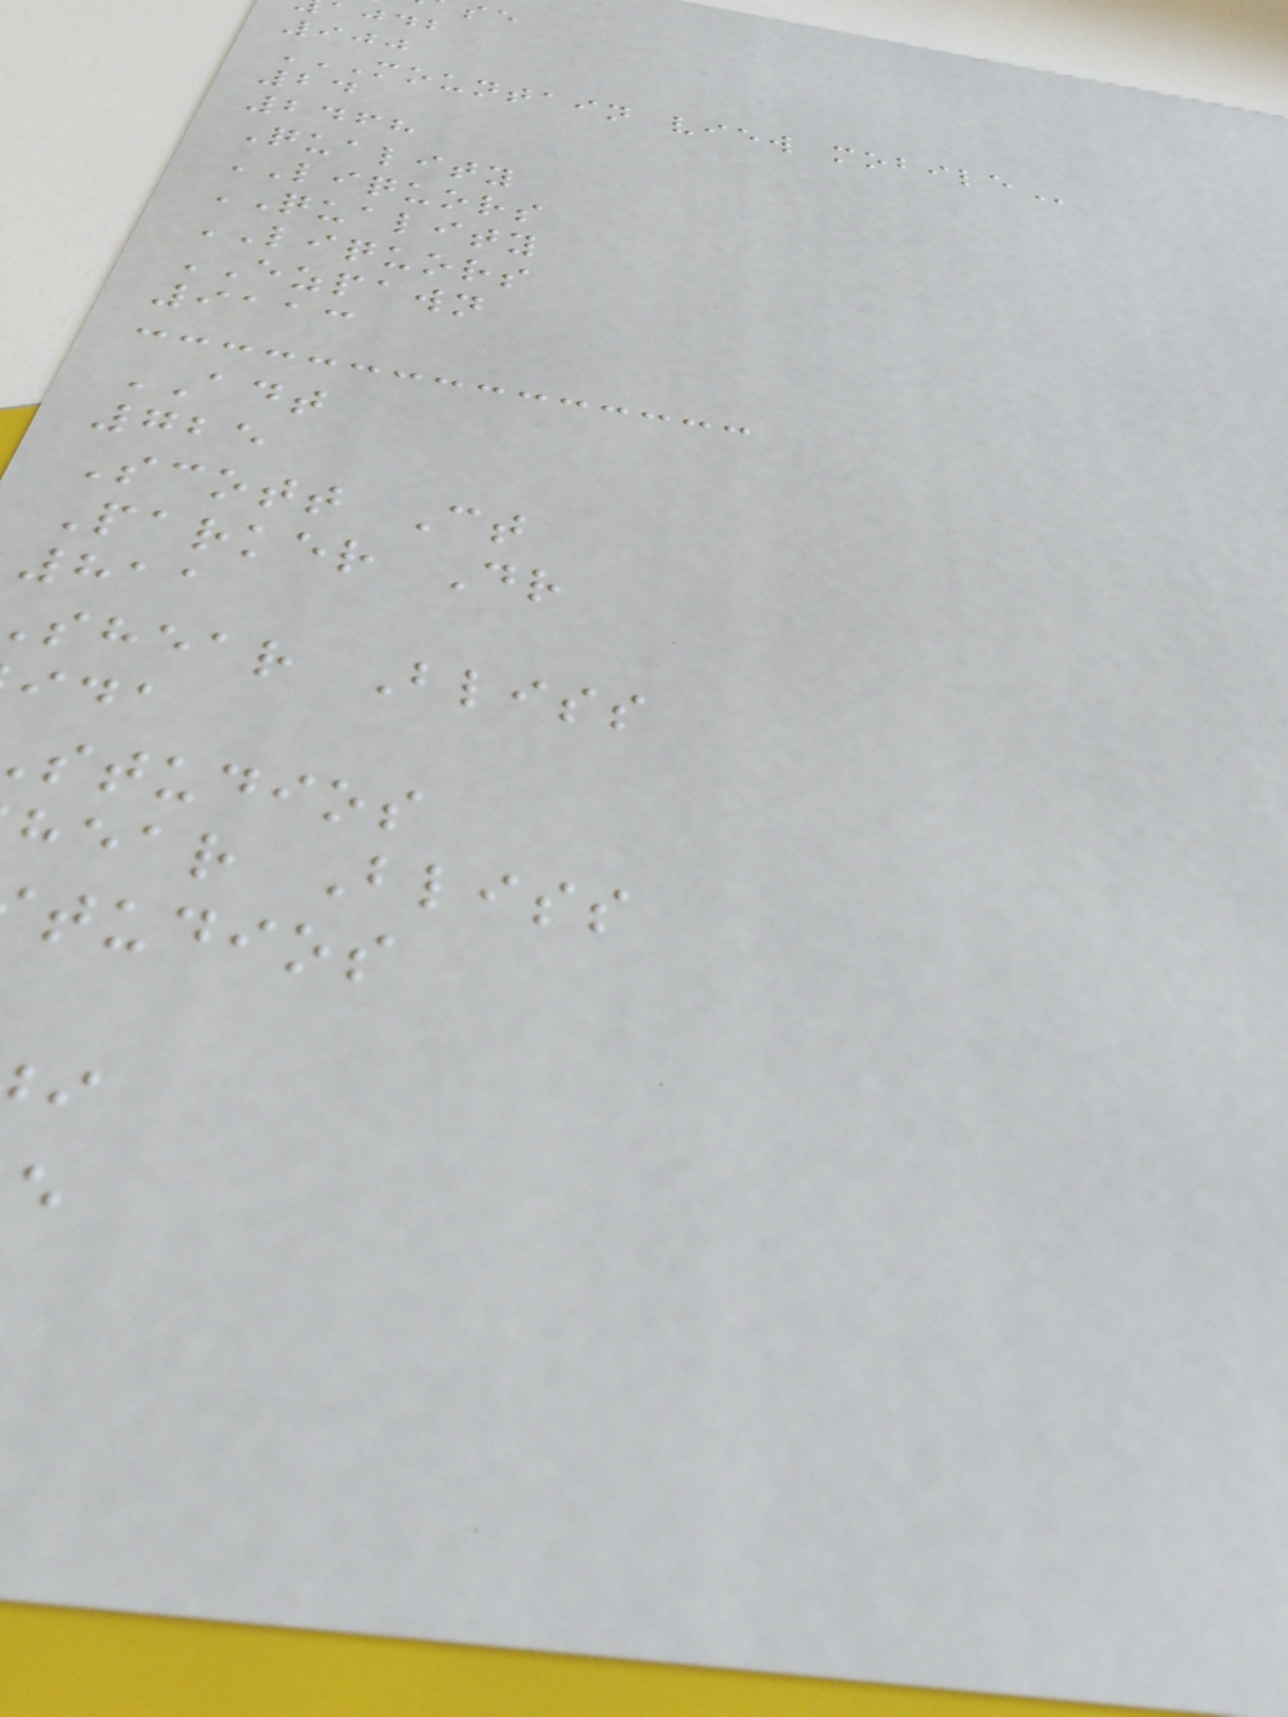900
MOUNTAIN VIEW MOBILE
24
2468
Quality
LIQUORS
QUALITY
LIQUORS
EZPAWN
9113
ADT
725
Scott Ct
Parker Dr
811
shear Bliss
studios
hear Bliss
tudios
